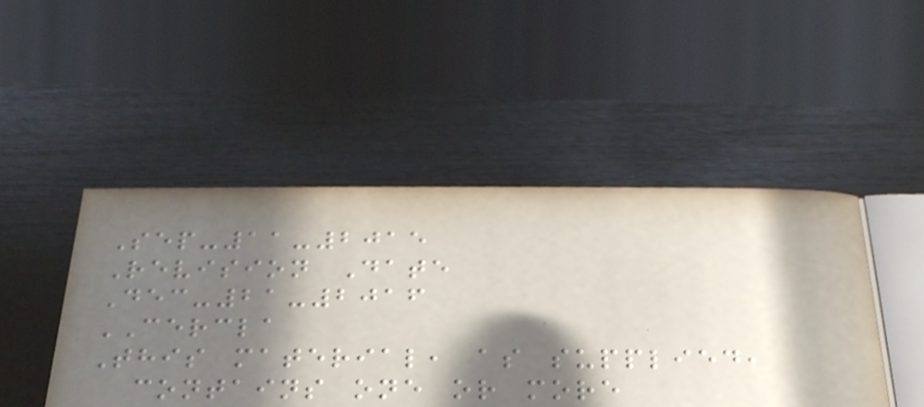Sep-11-2015
Revision Date
Dec-21-2016
CERCLA
This material, as supplied,
contains one or more
